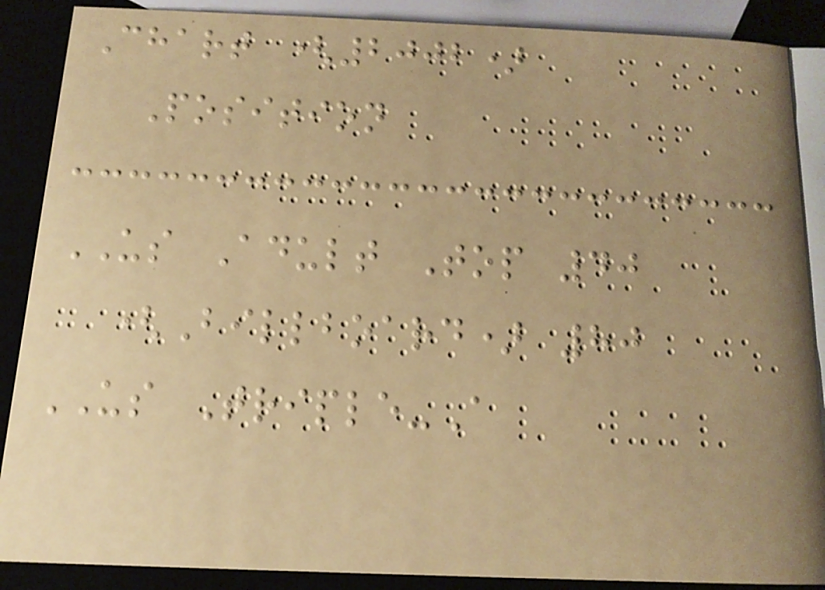Chart (2002)
Position
US Adult Top 40
(Billboard) 80
US Triple-A
